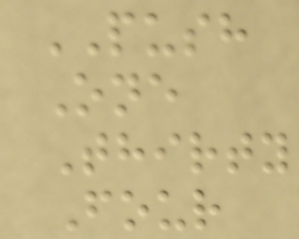PUSH
One
Thirty
Four
